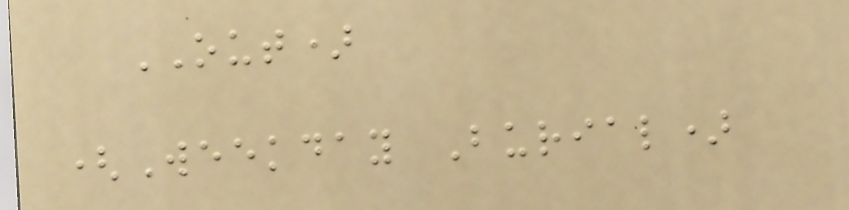OUT)
(Weekday Burial)
